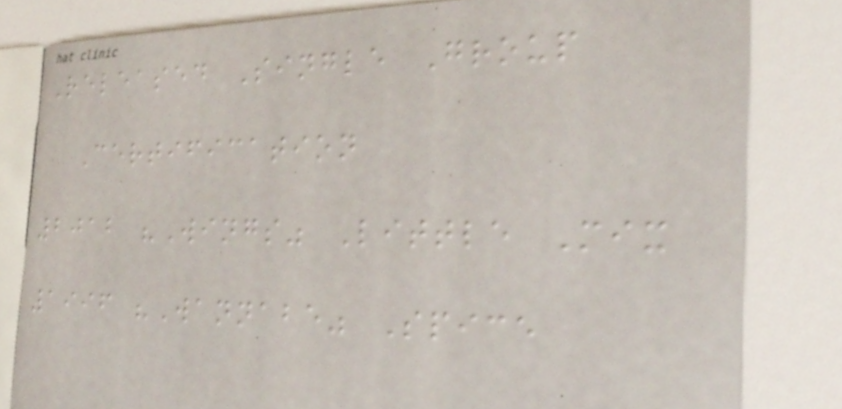Released Single Group
Certification
2012 "Wings" Little Mix
1996 "Wannabe" Spice
